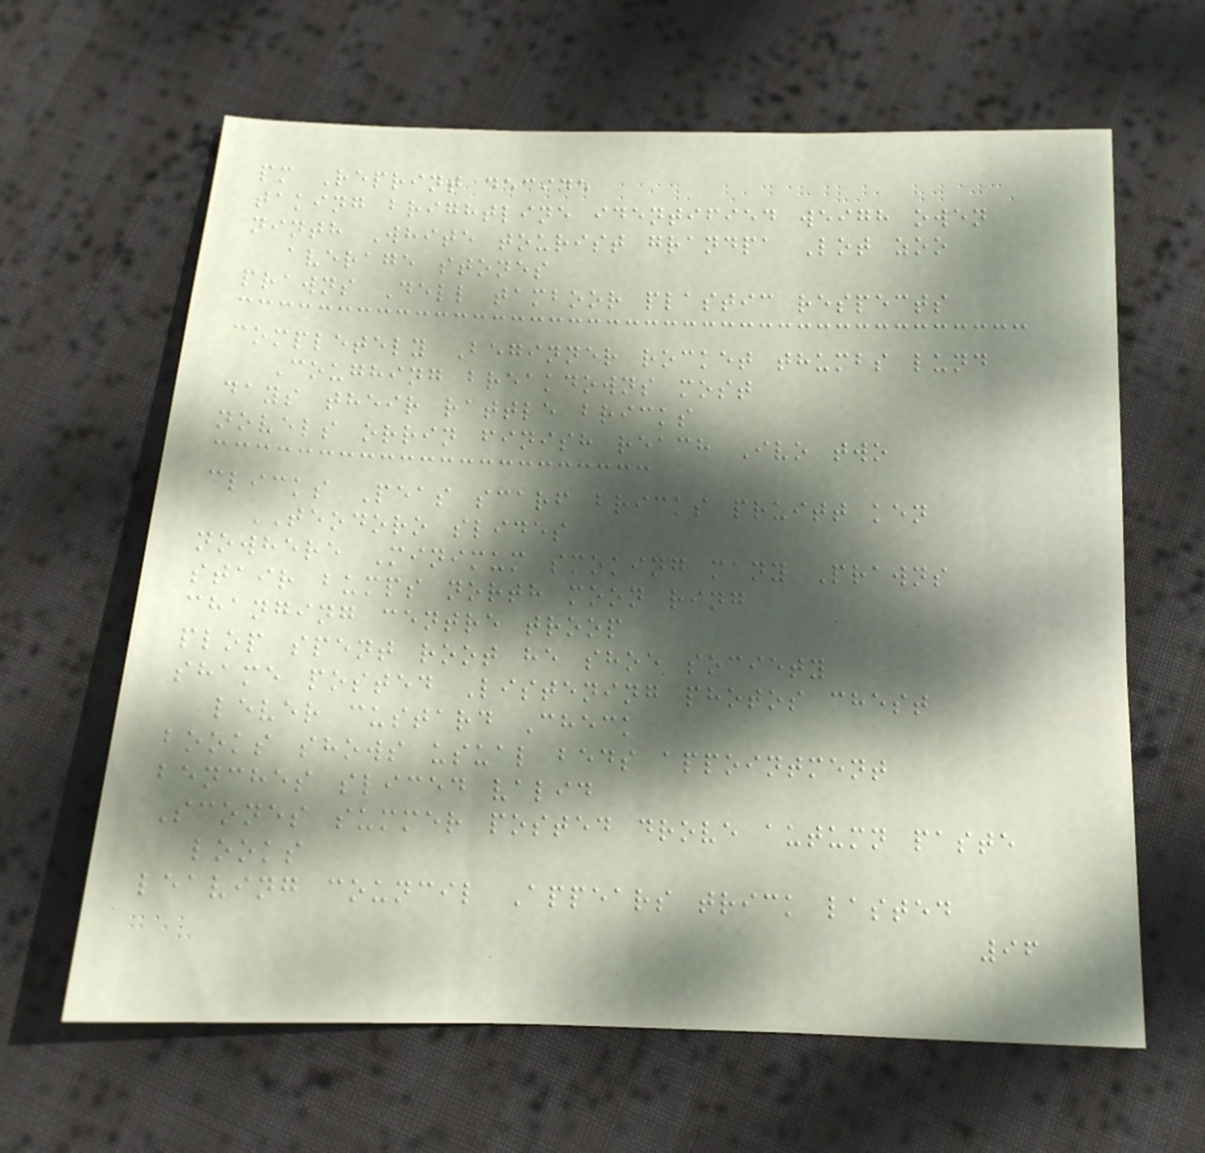pm Reprint decide
taking brightline identified weigh owen
ninth White tourist grandpa Lot zoo
average stones
prawns Dell tamboor plastic respects
completely Beginner rocket thumbs lund
Coughing breakdowns most
days their rattle bricks
novels orrin finish reach Ivo two
clicks Peas scarf bricks pruitt ken
TEODORO slides
nowhere Minimum smoking many Prawns
stair bumps north moon ring
changing centre troop
plop spent root he shoe society
shame posted Listening photos chest
lever custard Check
books shows usual beds appointment
benches sliced valid
Scones summer posted drove autumn paste
looks
leaving council Appears trick lasted
96
